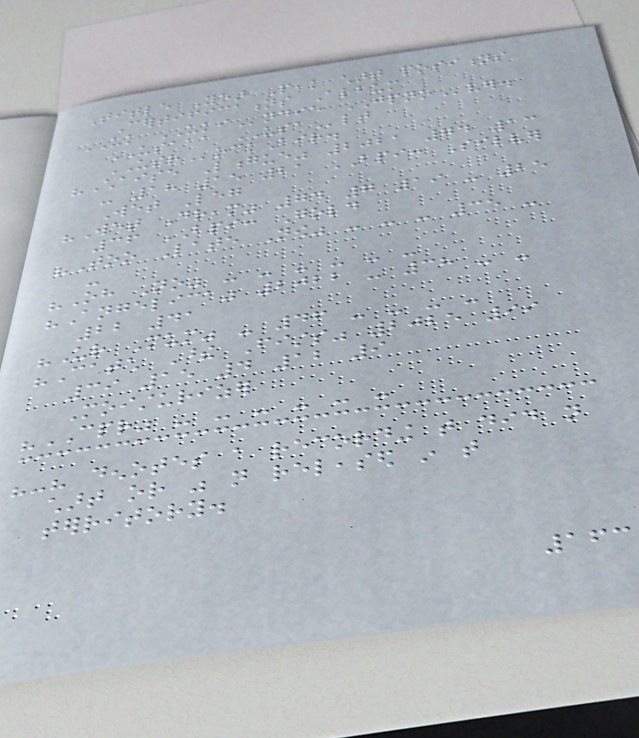Title Year Peak chart positions
Certifications Album
UK UKIndie JPNOver.
USAAA USAlt
USRockAir.
"Chaise Longue" 2021 74 13
- 18 15 21 BPI: Silver
Wet Leg
"Wet Dream" 74 7 19 - 25
36 BPI: Gold
"Too Late Now" - - - 35 -
-
"Oh No" - - - - - -
"Angelica" 2022 - 38 - -
22 41
"Ur Mum" - 46 - - - -
"Catch These Fists" 2025 99
39 15 4 12 9
Moisturizer
"CPR" - - - - - -
"-" denotes a recording that did not
chart or was not released in that
territory.
163
